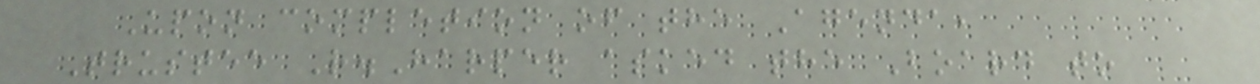Upon completion of the Agenda,
Trustee R.Harper asked the Board to
